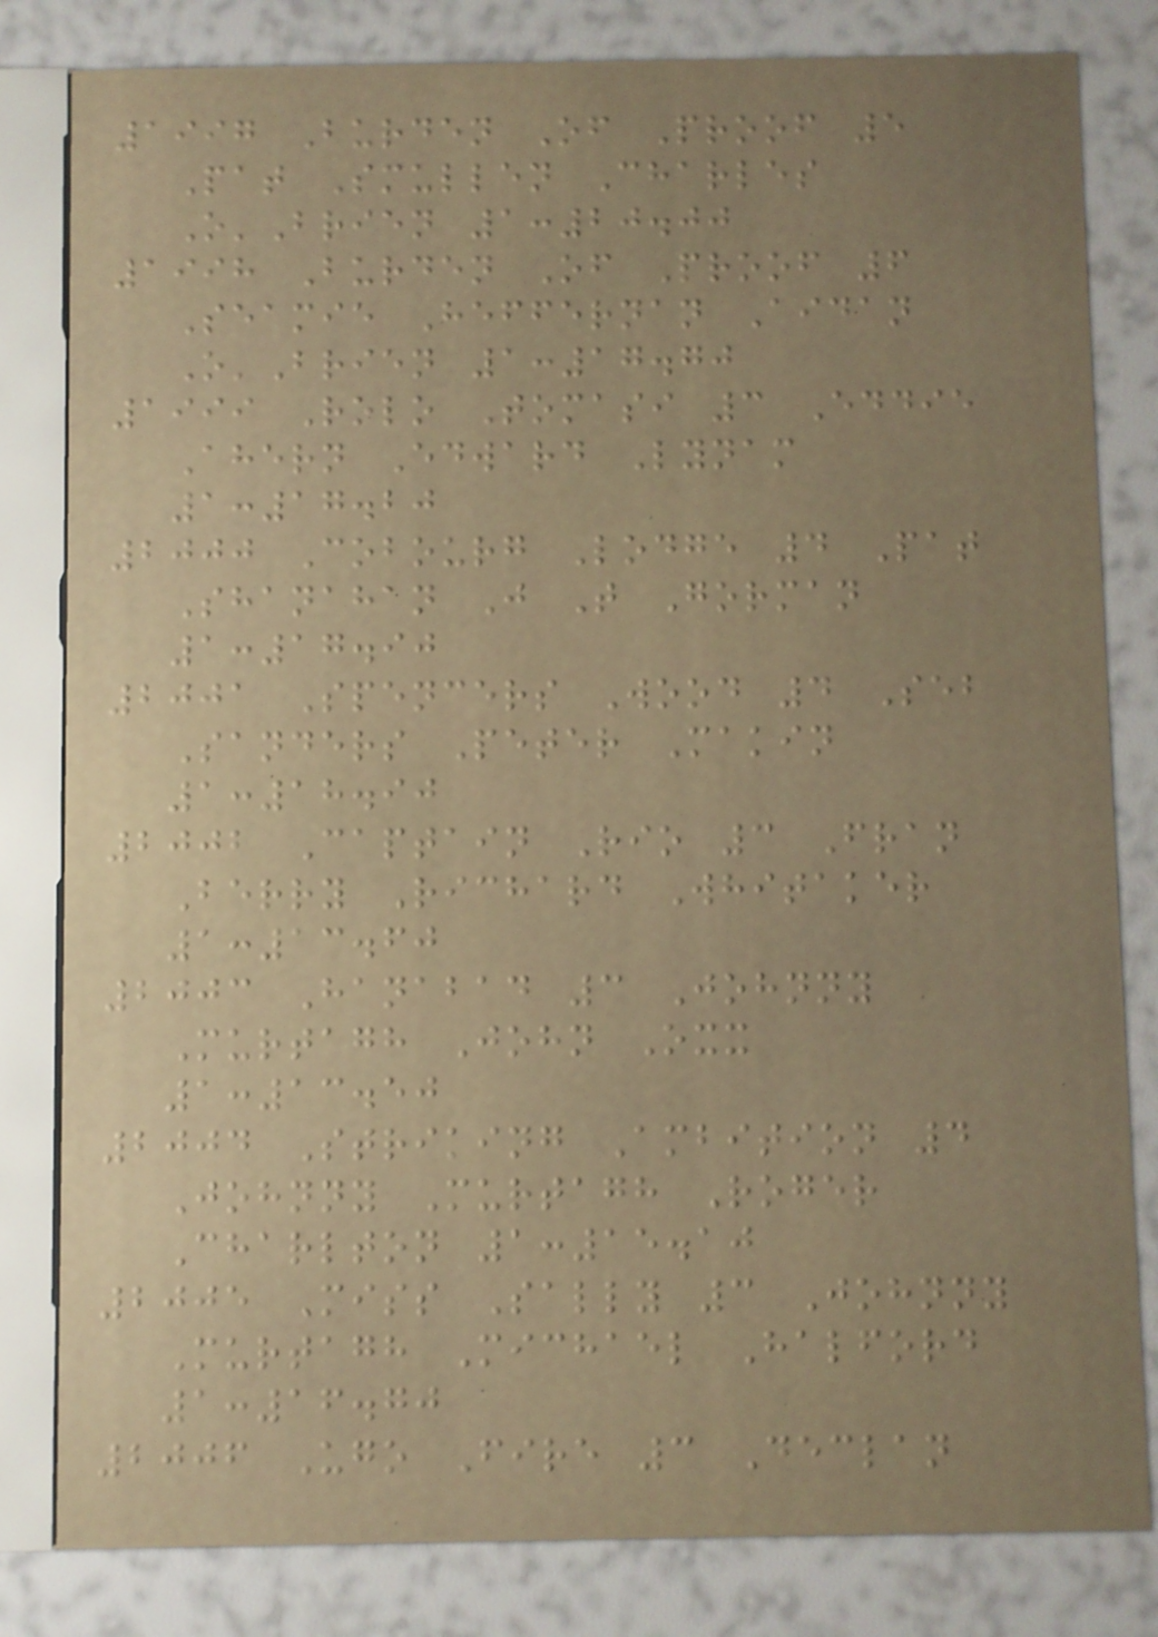1997 Burden Of Proof 5
Pat Smullen Charles
O'Brien 1:20.00
1998 Burden Of Proof 6
Seamie Heffernan Aidan
O'Brien 1:17.70
1999 Rolo Tomasi 3 Eddie
Ahern Edward Lynam
1:17.20
2000 Cobourg Lodge 4 Pat
Shanahan J T Gorman
1:17.90
2001 Spencers Wood 4 Seb
Sanders Peter Makin
1:18.90
2002 Captain Rio 3 Fran
Berry Richard Whitaker
1:13.60
2003 Hanabad 3 Johnny
Murtagh John Oxx
1:13.50
2004 Striking Ambition 4
Johnny Murtagh Roger
Charlton 1:15.10
2005 Miss Sally 3 Johnny
Murtagh Michael Halford
1:16.70
2006 Ugo Fire 3 Declan
